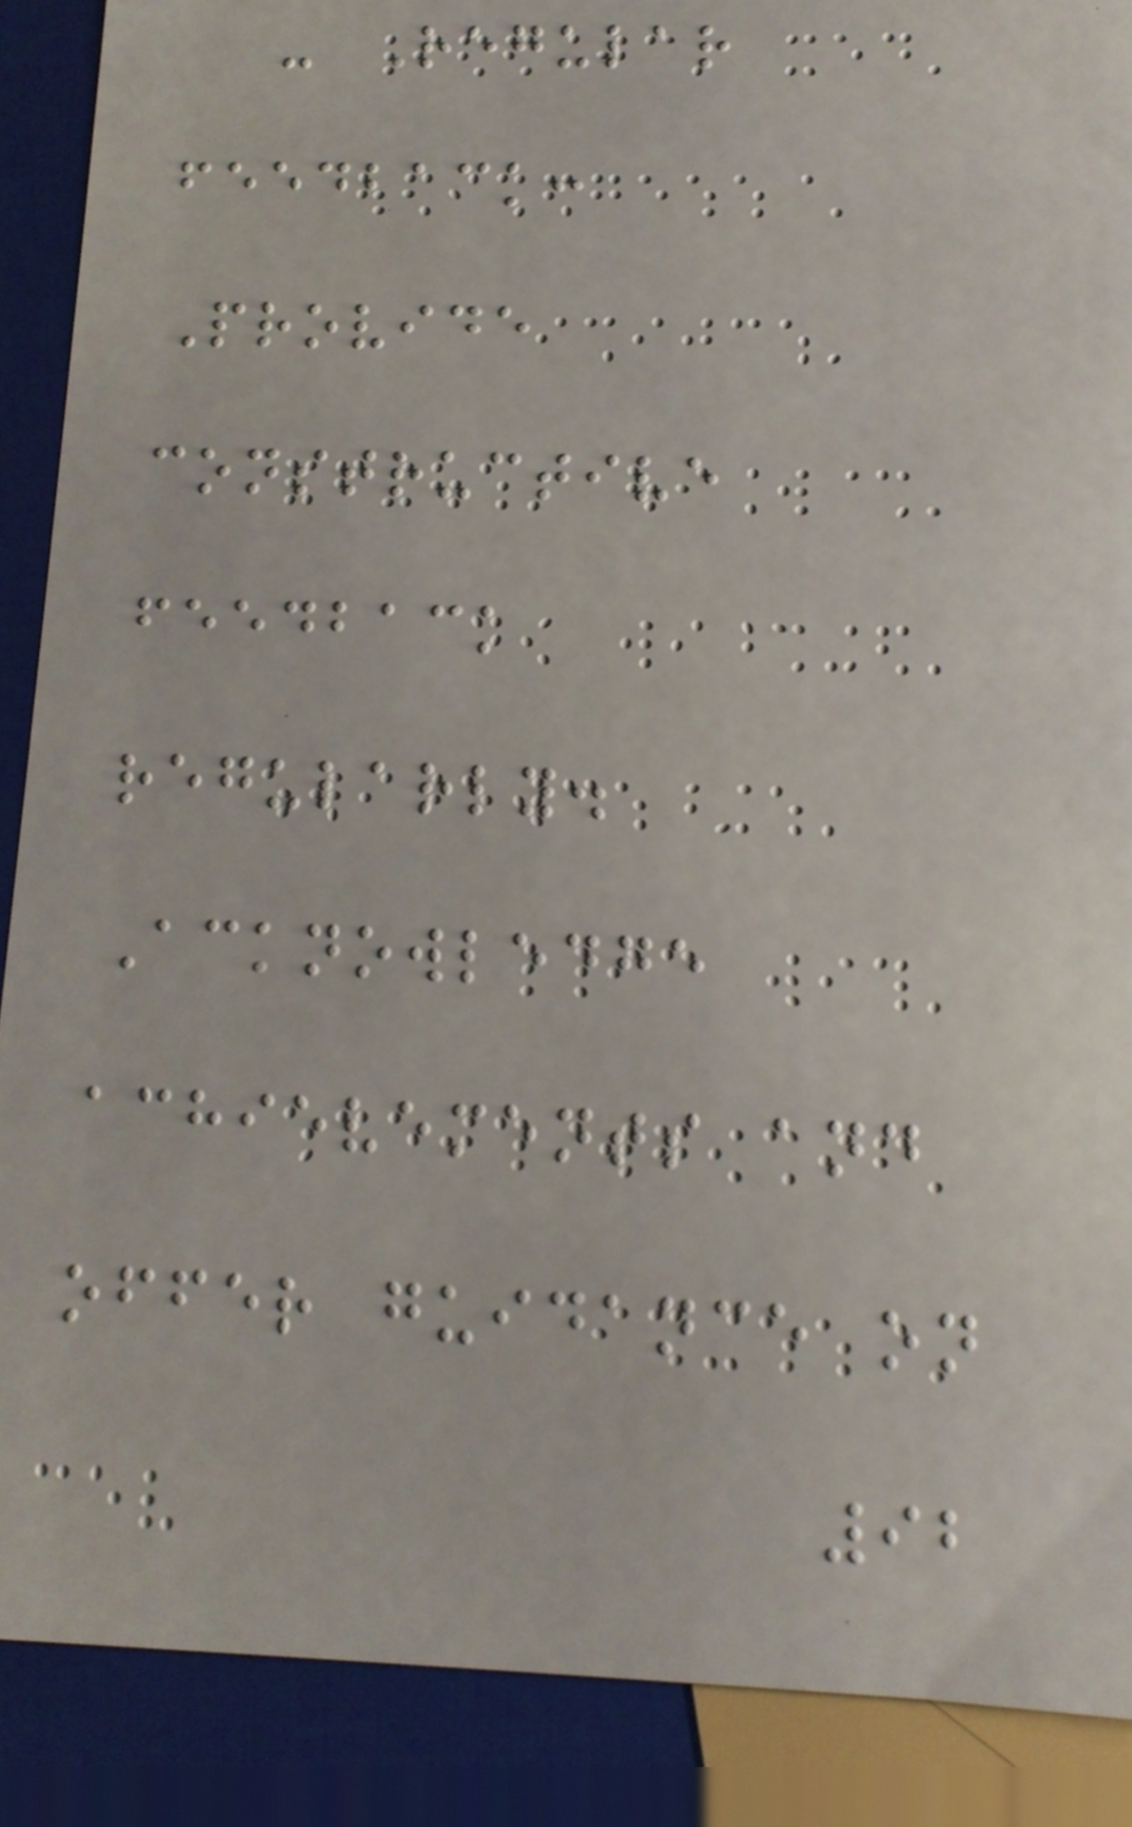- Regular
feedback:
Provide
constructive
feedback
regularly.
Acknowledge
achievements and
offer guidance on
92
